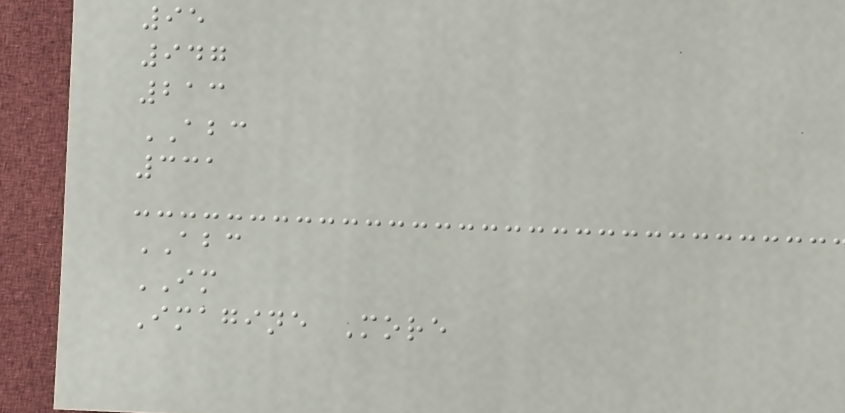95
947
213
ABC
331
ABC
IM
Imagine More
